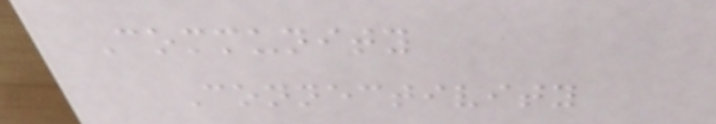Community
Connectivity
